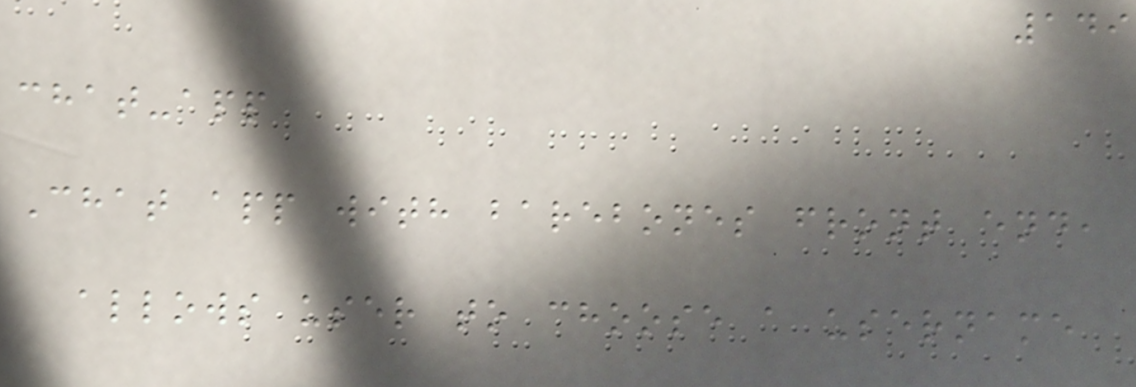149
chat-app
Chat app with barebones front end,
allows user to choose a username
